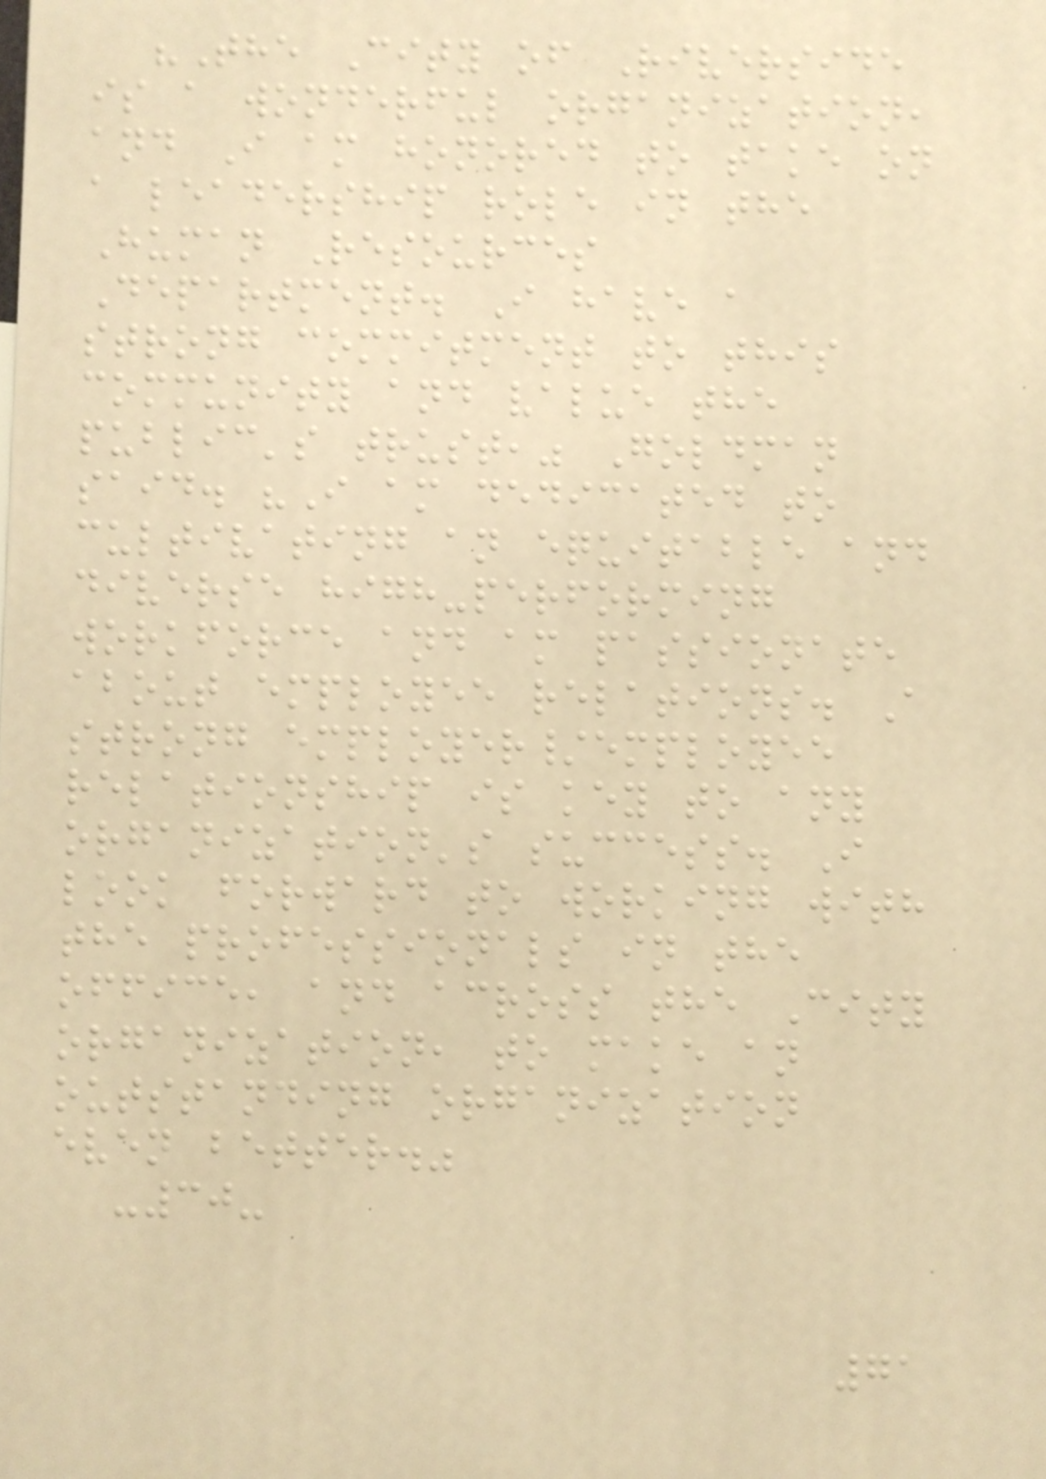"The City of Riverside
is a wonderful organization,
and I am honored to take on
a leadership role in the
Human Resources
Department. I have a
strong commitment to this
community and value the
public's trust," Goldman
said. "I am dedicated to
cultivating an equitable and
diverse high-performing
workforce and am passionate
about employee relations. A
strong employer/employee
relationship is key to any
organization's success. I
look forward to working with
the professionals in the
office, and across the City
organization, to make an
outstanding organization
even better."
-30-
71
